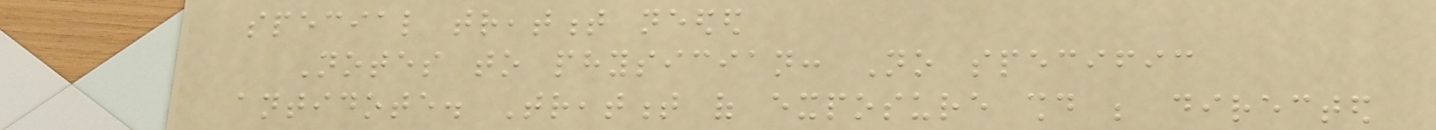special treatment needed
Notes to physician: No specific
antidote. Treatment of exposure should be directed
